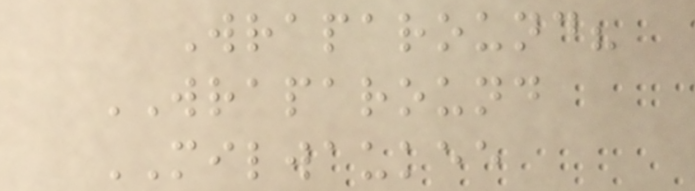Wraparound?
WRAPAROUND
MILWAUKEE
